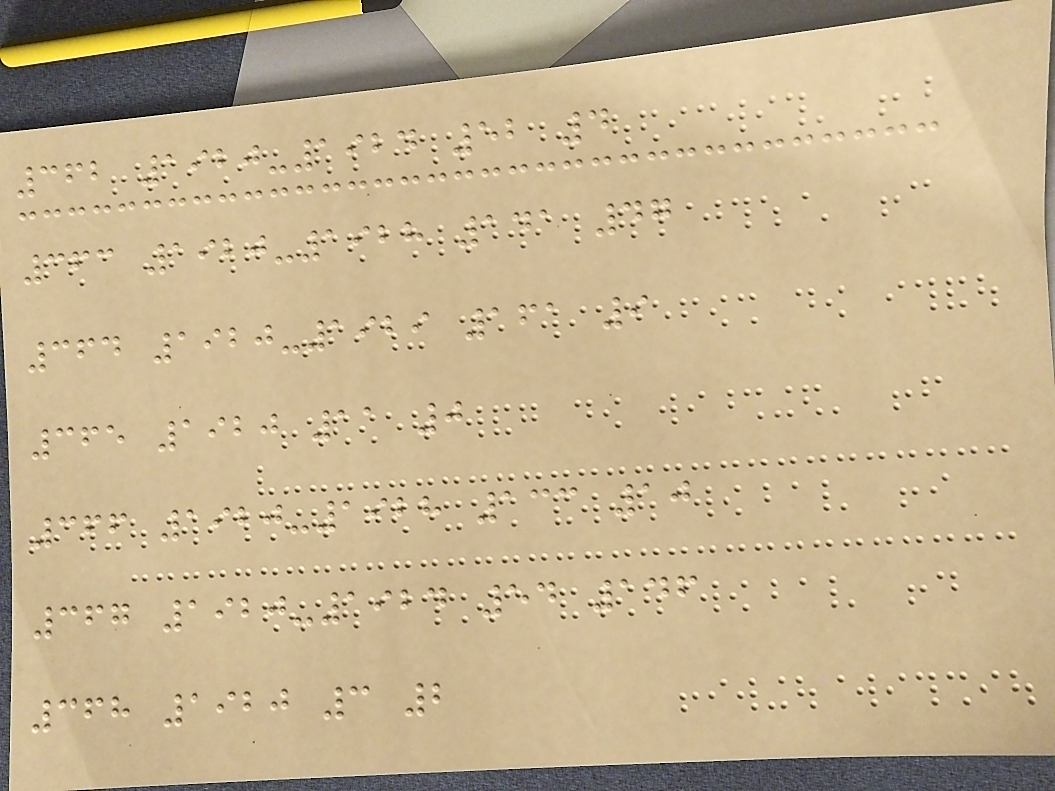362 1920-1924 52 4
363 1920-1928 141 47
364 1920-1929 161 9
365 1920 11 0
366 1920-1928 133 10
367 1920-1924 54 146
368 1920 3 2
